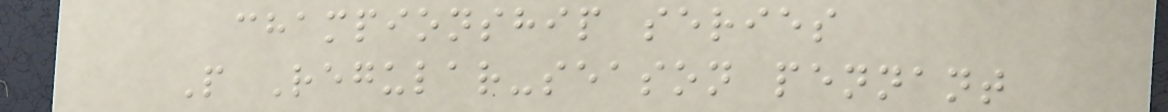championship series
P Regular-season pennant
